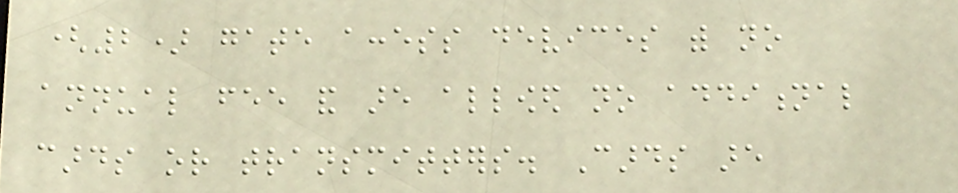(2) gate access devices with no
annual fee and are allowed no additional
cards or transmitters. Cards are
